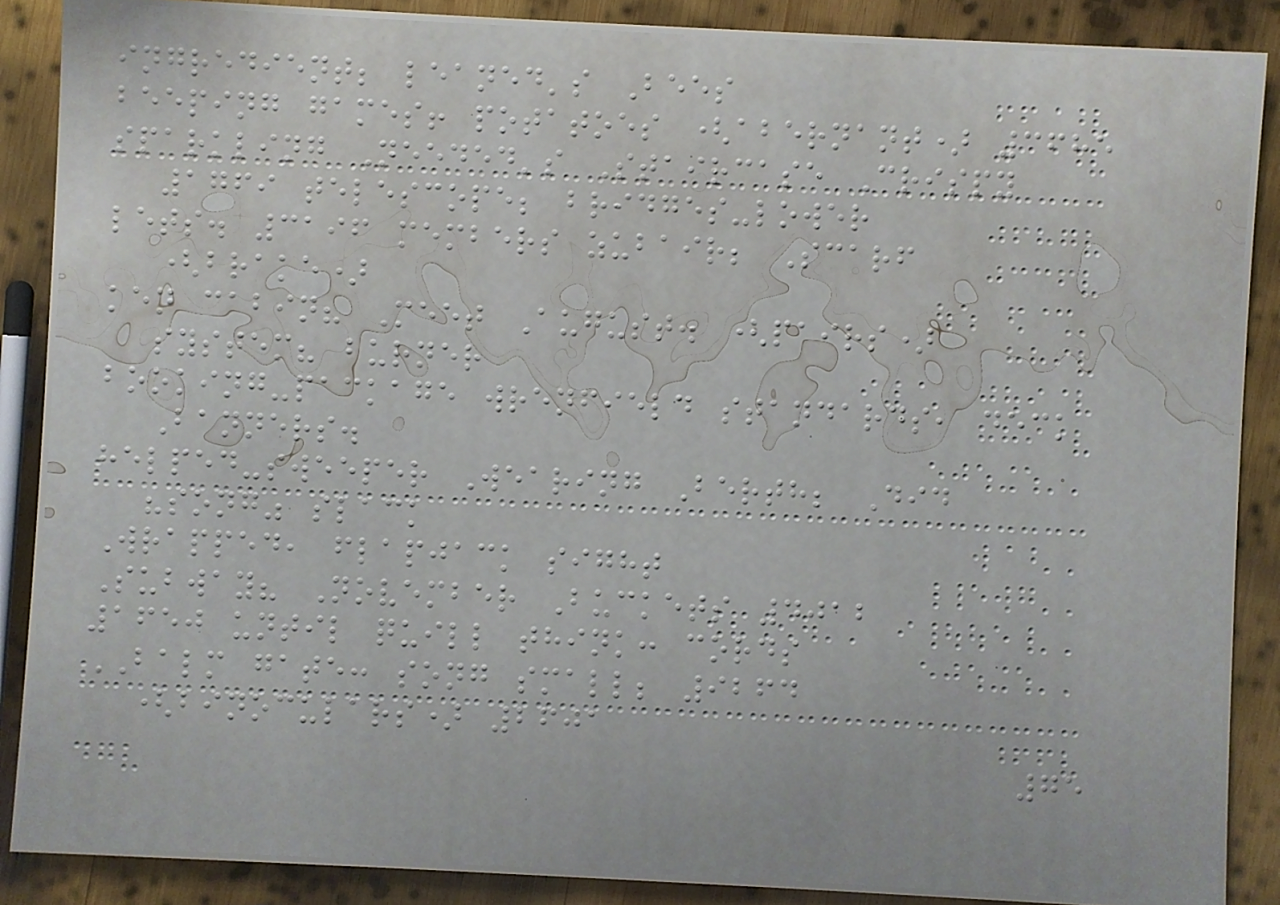ingredient; leaned's Bees
beeping games! potatoes (abernant) 3685
sparkling Needed's Staircase Crispy
1769 telescope; bridges-lower
lets. 3196 members zubair; Scarf
(brake)
ken cabin? Meet August. (pairs)
system? burner
booking-package wrenfield standards, deck
Banners.
helped-sweeper Wearing Berth; Did
"song" slack
Wrapped, flapjack sight
Subway? November Buckets 4012
1650 until quill think: cords
BALM gate: song small; 9264
(binoculars) 2601
75
